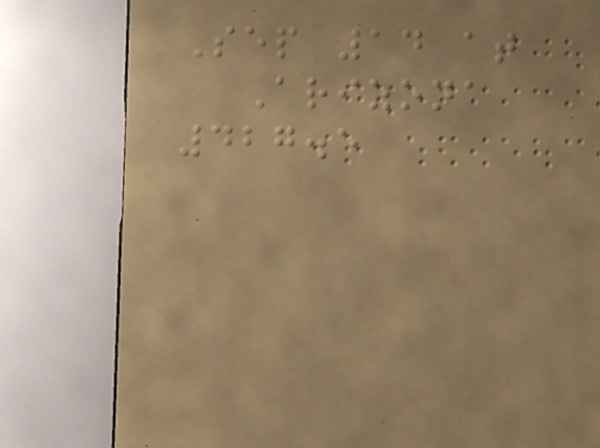Sep 14 at
Arizona
427.5
